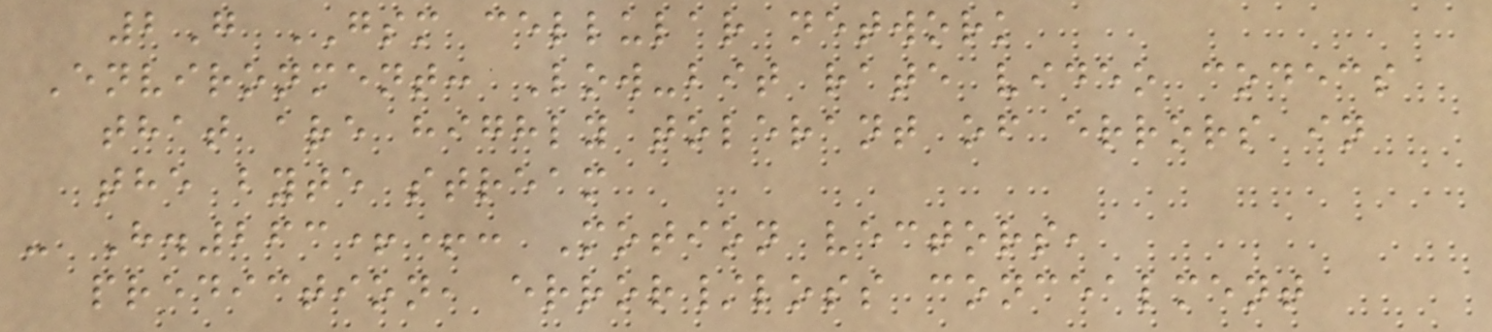2G GSM cellular network
Environment: Low-bit rate video codecs
that are highly tolerant of errors in
the byte stream
- H.263++: Motion vectors,
prediction, error/loss concealment
